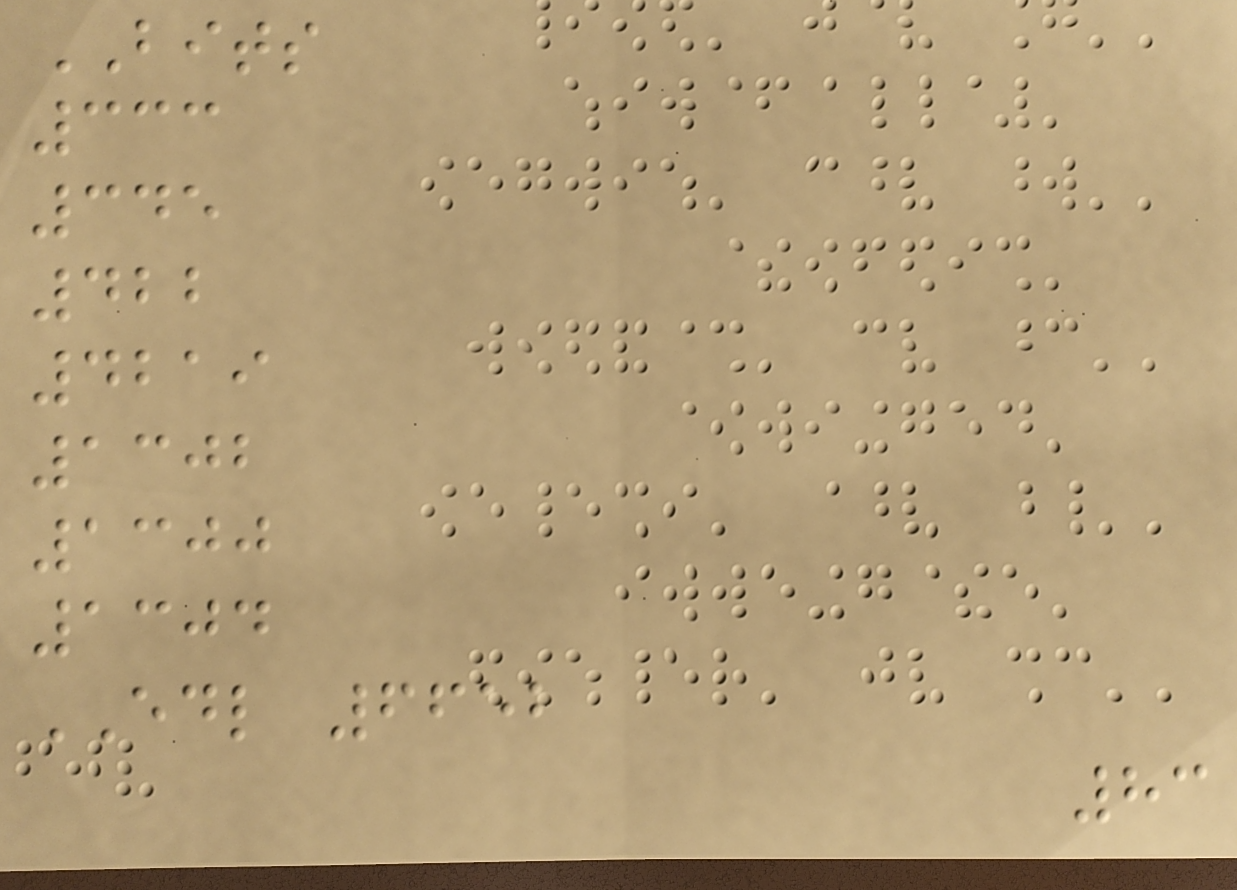BITS
333
345
422
4219
1302
1300
1304
EDL 6652
83
